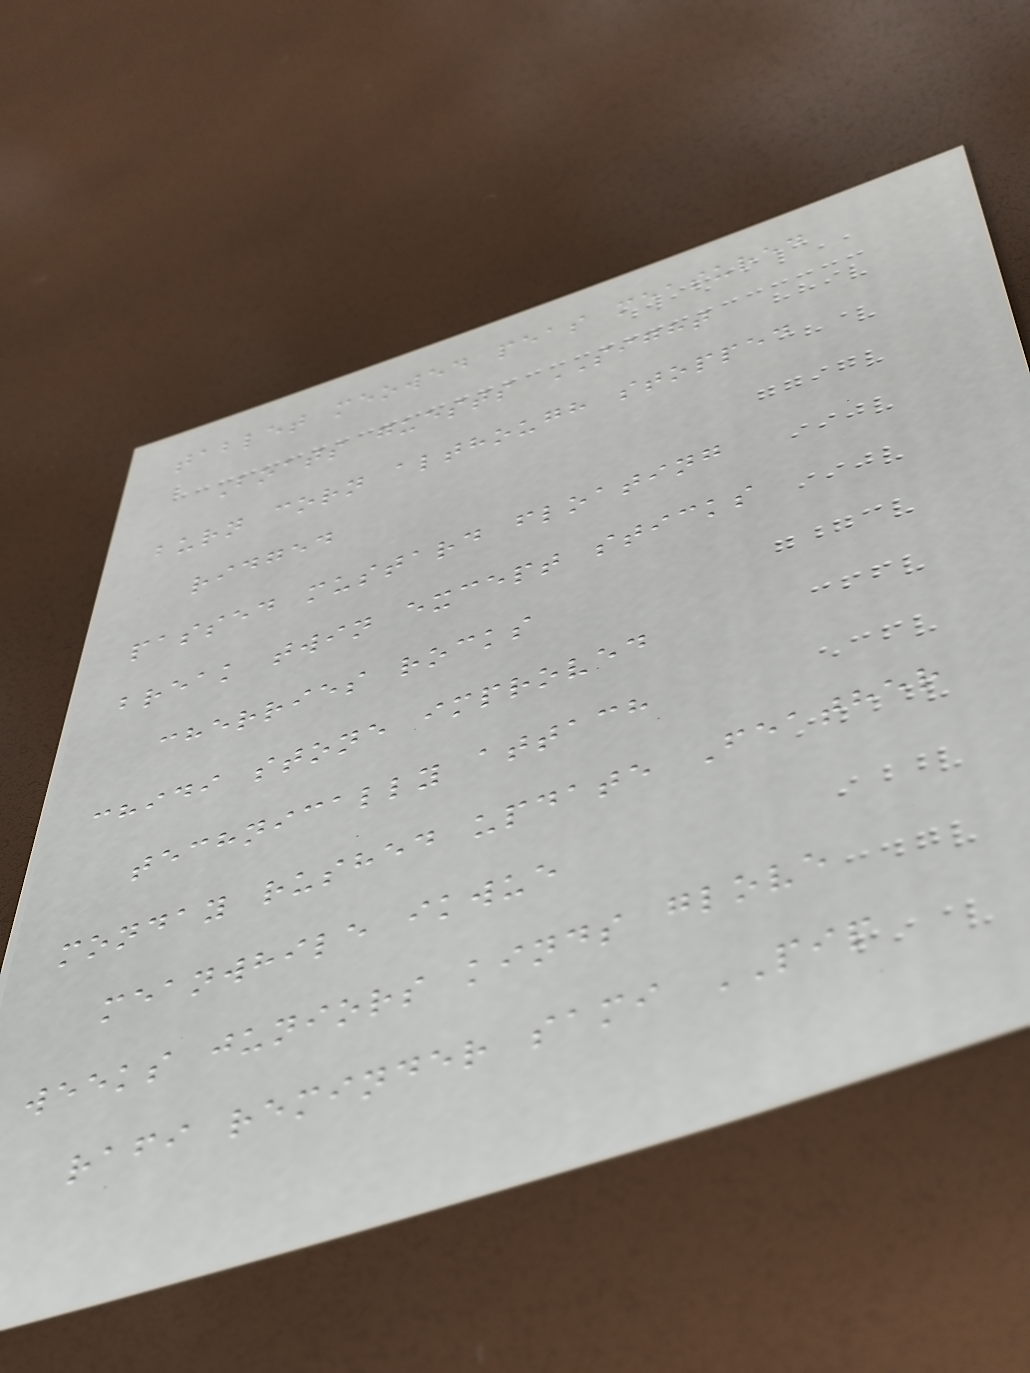tablet meowed peas measured
Boats guests SIGHT
burn corn although stopped
ridged
passed mustard floating
break twin except sticks
cherries rocks
chidi stone improved
technically attach
monday rushed update Feather
meanwhile ikwue
weeks juniors kinds glove
rafi reminder sami PIP
